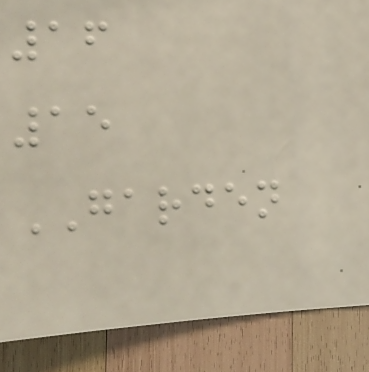16
15
GARDEN
